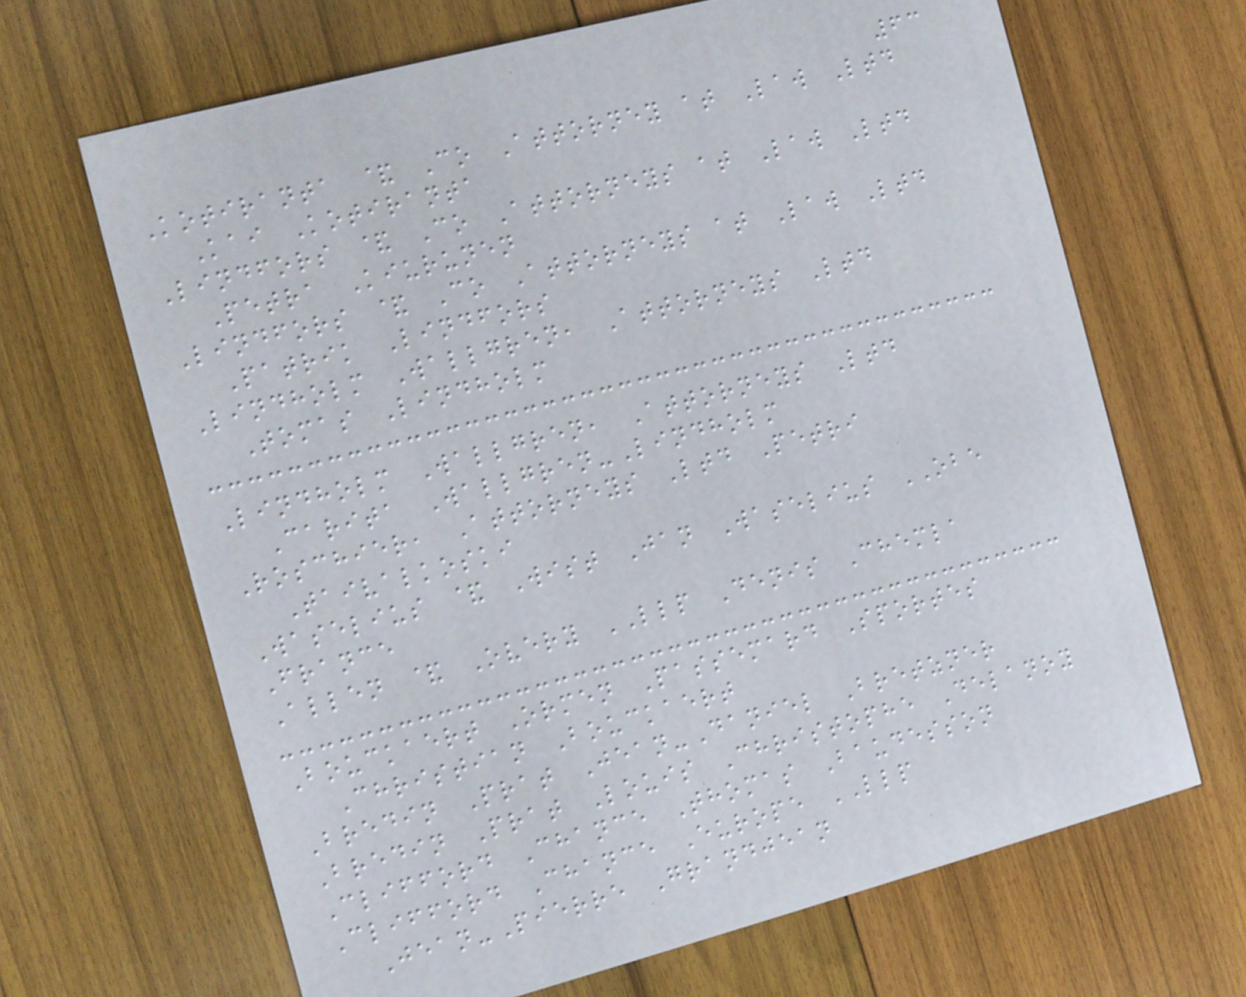63
Kotiranta & Co Attorney at Law Ltd
Kai Kotiranta
Lindfors & Co Attorneys at Law Ltd
Petra Kiurunen
Lindfors & Co Attorneys at Law Ltd
Patrik Lindfors
Lindholm Wallgren, Attorneys Ltd
Tomas Lindholm
Lindholm Wallgren, Attorneys Ltd
Carita Wallgren-Lindholm
Roschier, Attorneys Ltd Petri
Taivalkoski
Waselius & Wist Jan Waselius OBE
France
Allen & Overy LLP Denis Chemla
Bouckaert Ormen Passemard Sportes
Christian Bouckaert
Bredin Prat Jean-Daniel Bretzner
Bredin Prat Louis Christophe Delanoy
Clifford Chance Thomas Baudesson
Clifford Chance Europe LLP
Jean-Pierre Grandjean
